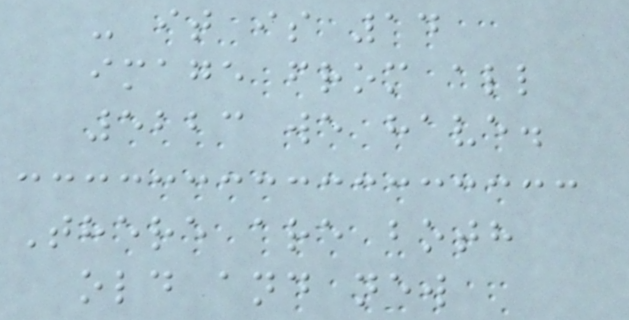- it is 14
image from all
5223 we have.
There are both
old and new
